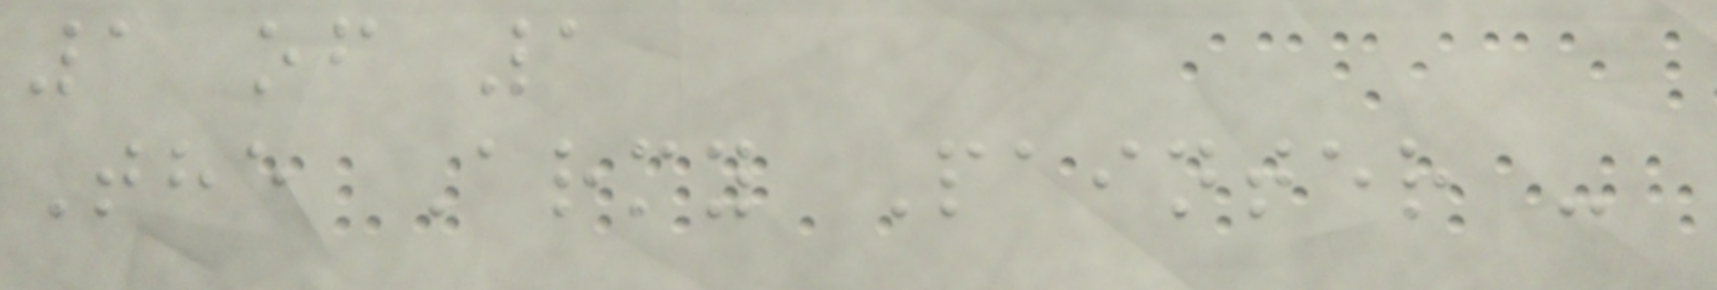1 of 1
The Army Painter -
